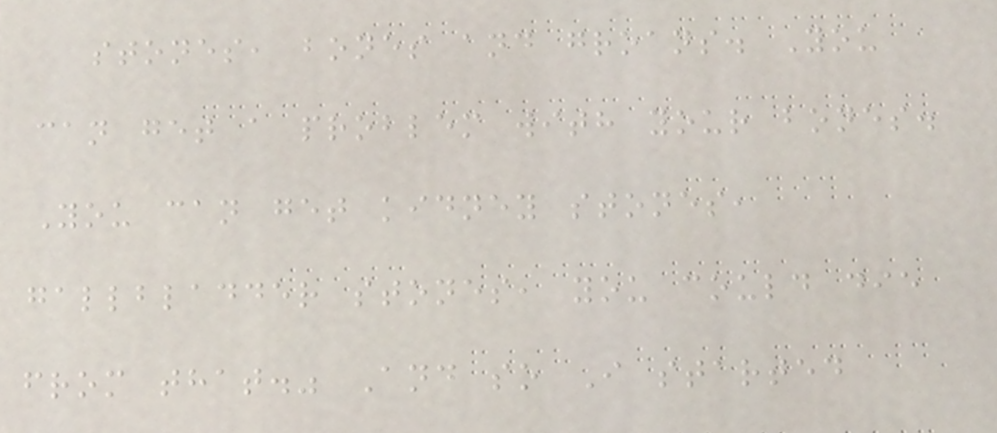stones, bones and groans. You
can get a problem with your bones.
You can get kidney stones,
gallbladder stones, you could die
from that." And so I started
